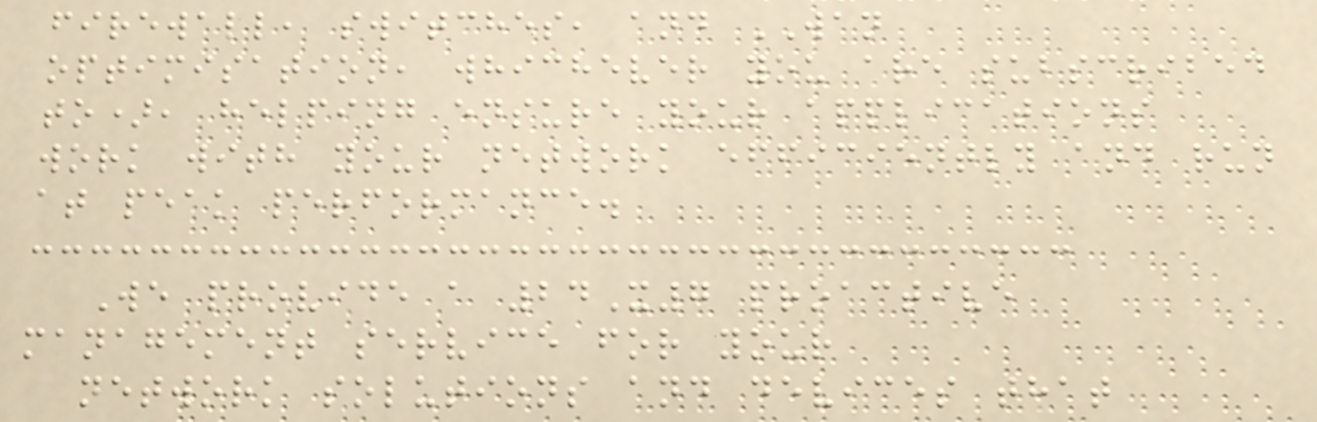firewall, switches, and WAN
optimisation, whichever you are subscribed
to), helping ensure your applications
work with your network efficiently and run
at peak performance.
We provide a 24X7 proactive
management service for your
network solutions and devices that
